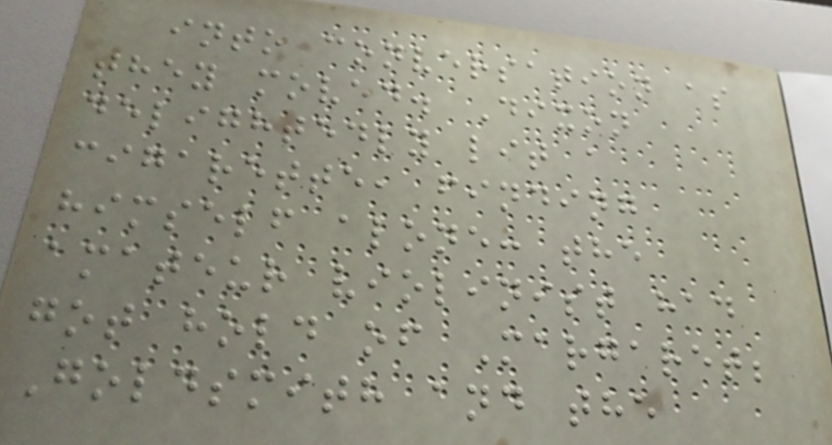into conversation as
they moved. Dixon
delightedly lit a
cigarette, finding
himself alone: the
amateur violinist had
got hold of Margaret;
Goldsmith and the
